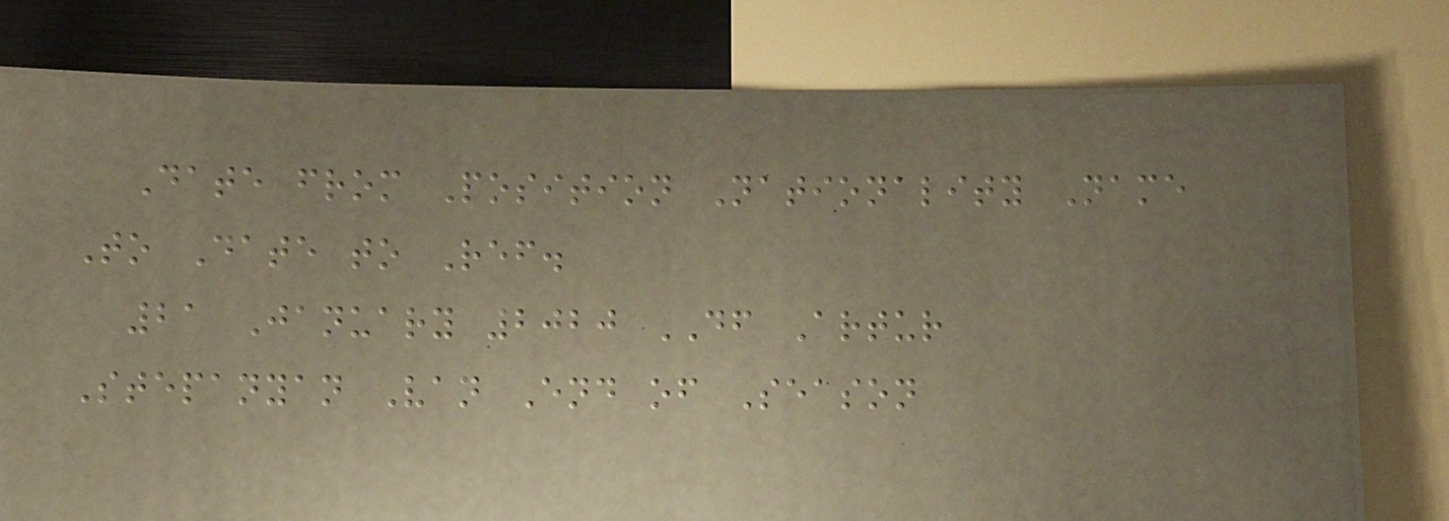Date from Position Nationality Name
To Date to Ref.
21 January 2020 DF Artur
Stepanyan Van End of Season
